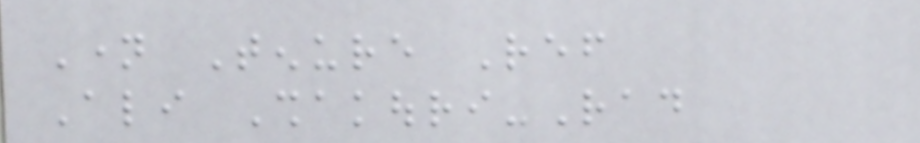Name Tenure Ref
Ali Shakouri-Rad
